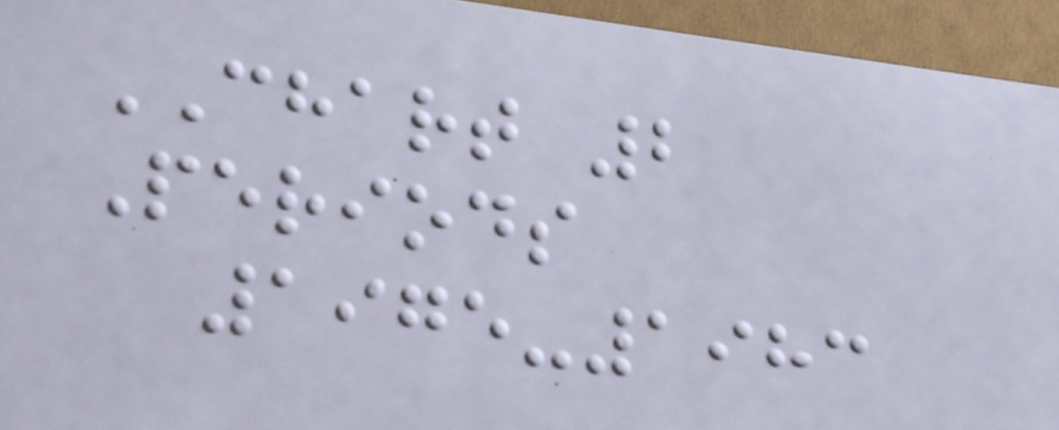CHART 2
Periods
1975-1983
